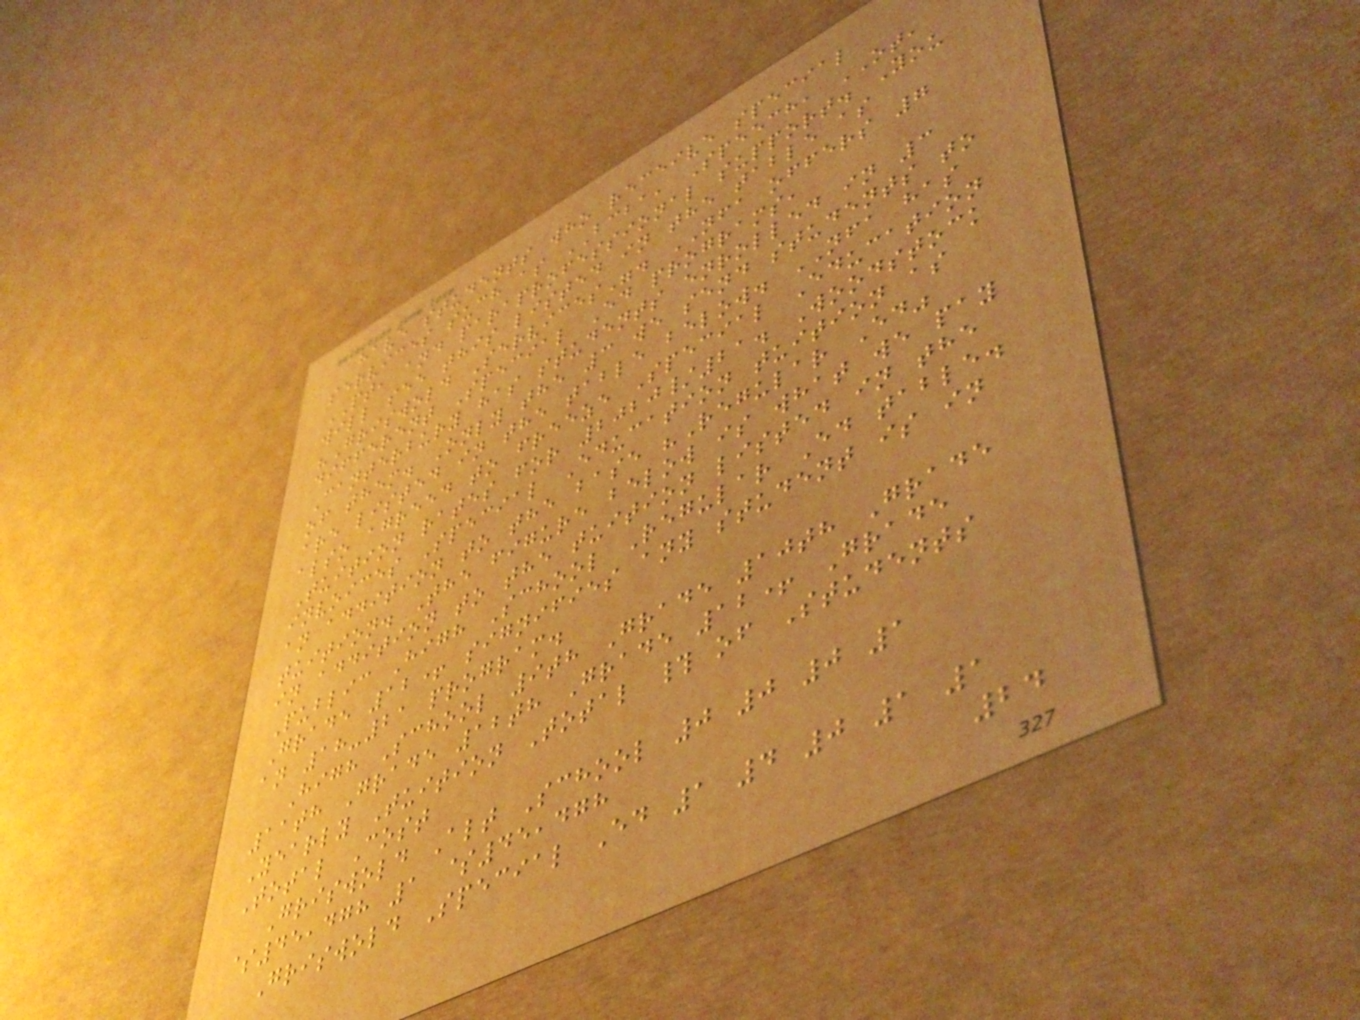have students who receive special
services such as BCBA, Speech, OT,
PT, and paraprofessional support. You
will see this listed in the table as
"Griswold Services". NFA offers 7
different Special Ed programs,
Canterbury has students enrolled in 3
of them. Only the 3 we send students to
are listed in the table below. NFA has
also agreed to freeze Special Education
Tuition rates for 2020/21. Woodstock
invoices Special Education tuition as
an addition to the base "Regular Ed"
tuition. The figure below is what we pay
in addition to the tuition listed in the
Public High School Regular Ed table.
Grade 12+ signifies any student is in
an 18-21 program.
High School 9th Grade 10th Grade
11th Grade 12th Grade 12+ Grade
Yearly Tuition Total # of Students
Total Cost
Griswold Alt School 0 0 0 1
$45,478 1 $45,478
Griswold Special Ed 1 4 0 1 1
24
